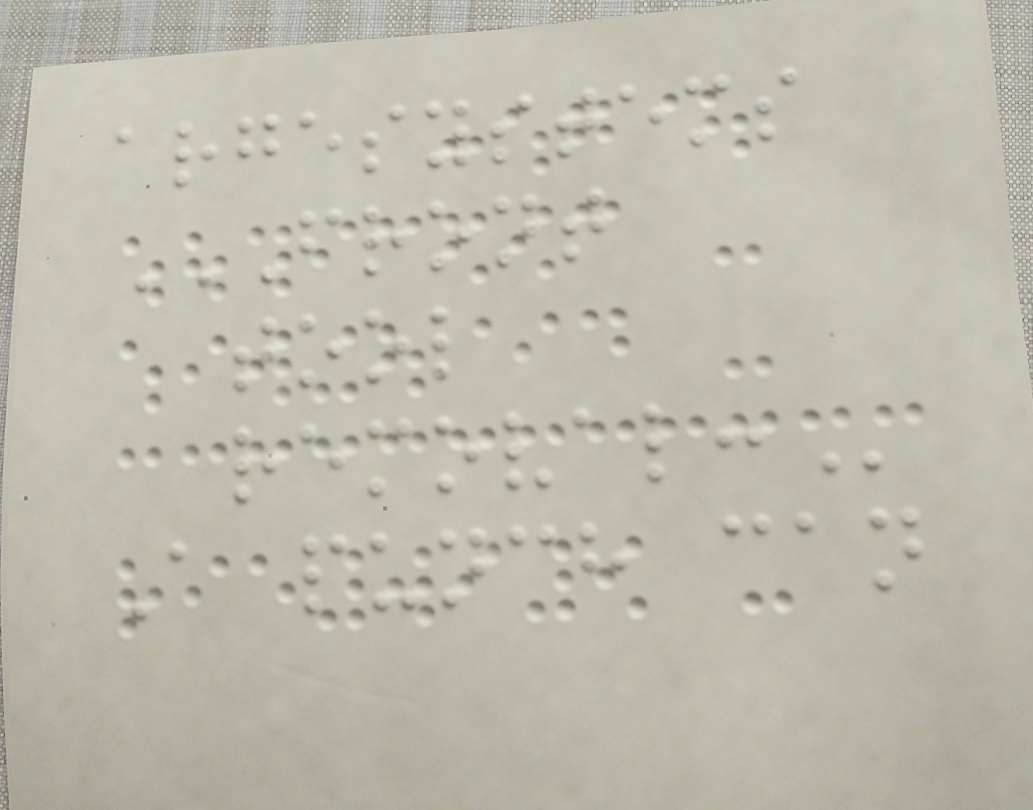argesystems
FRONT
TOOL
REMOVAL:
A punch can
